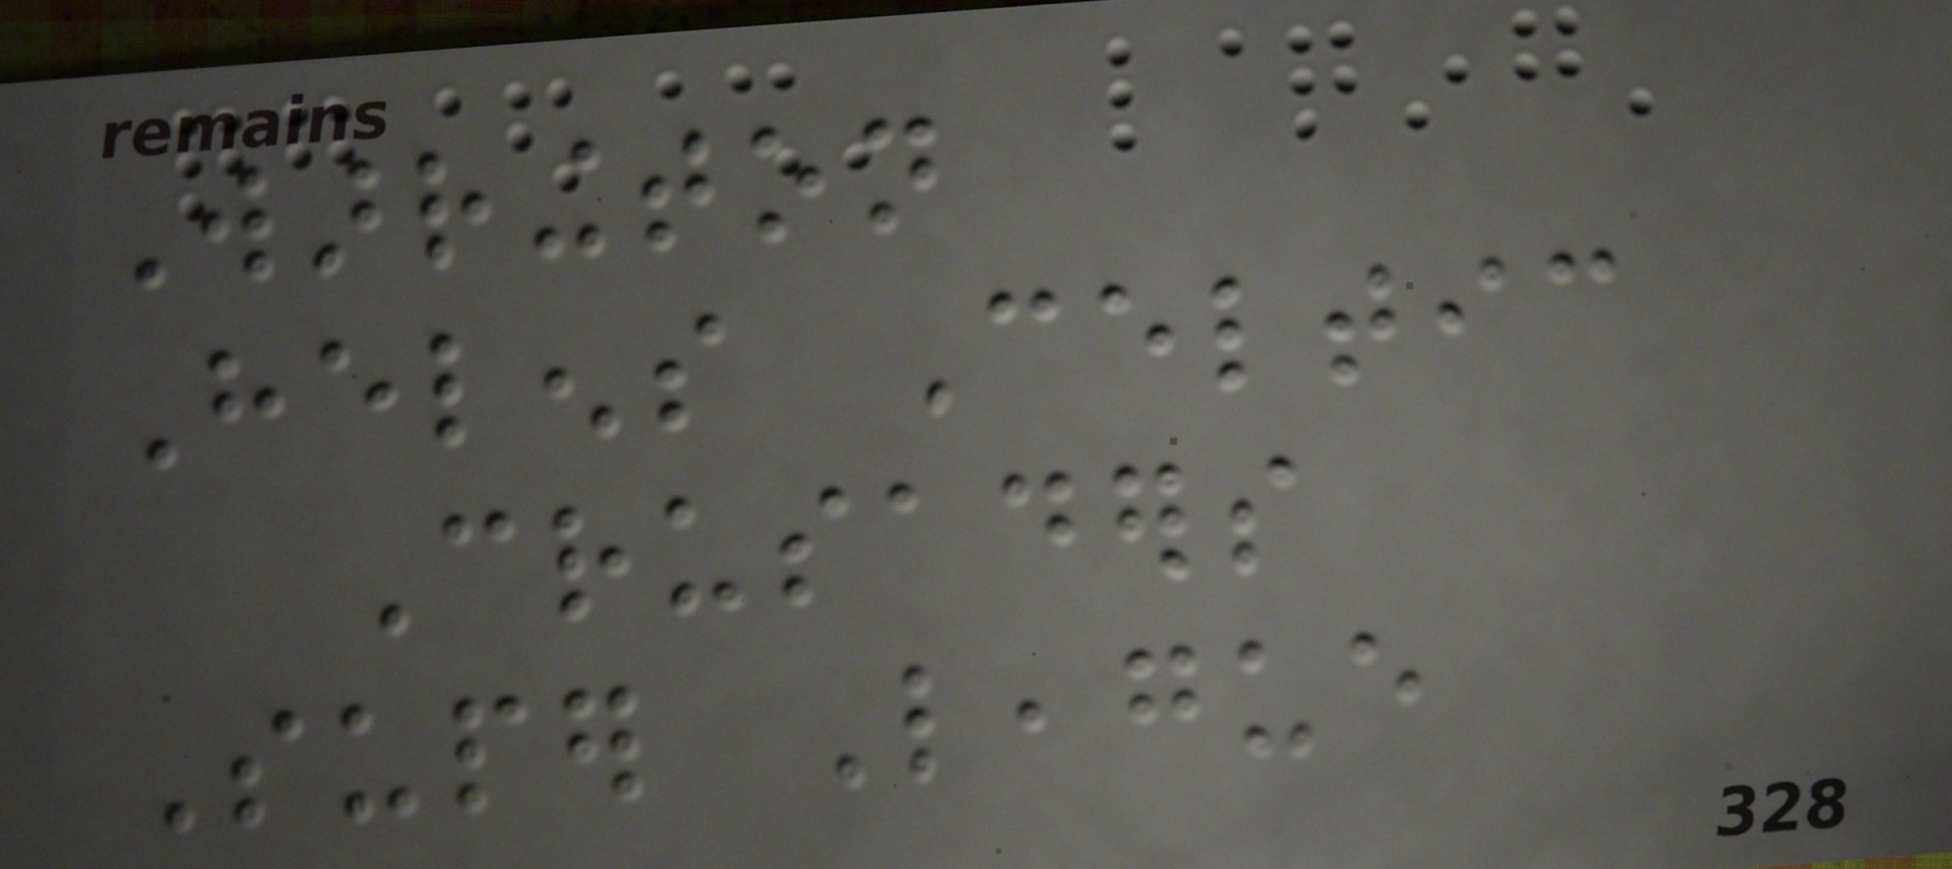Warrington
Helens Celtic
Crusaders
Super League
